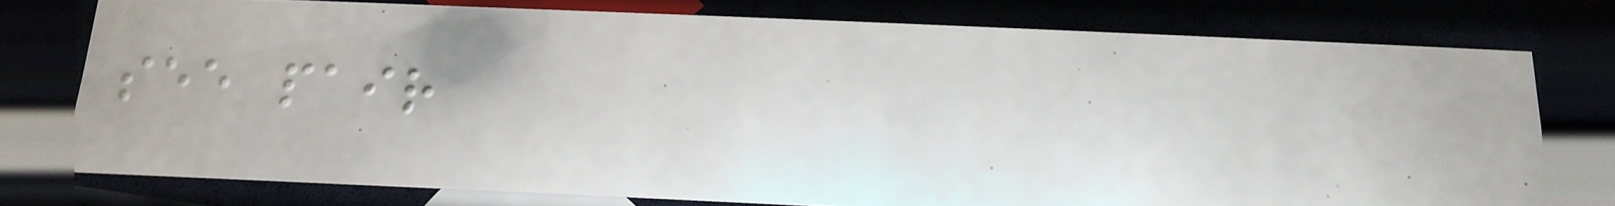see pair
